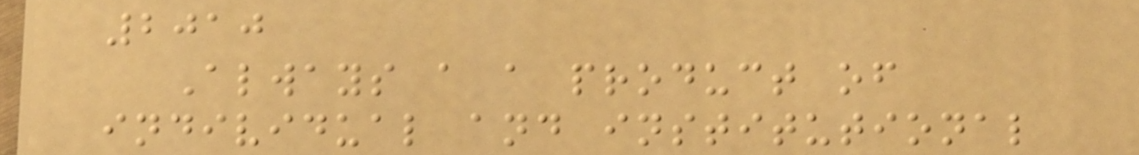2010
Always a a product of
individual and institutional
